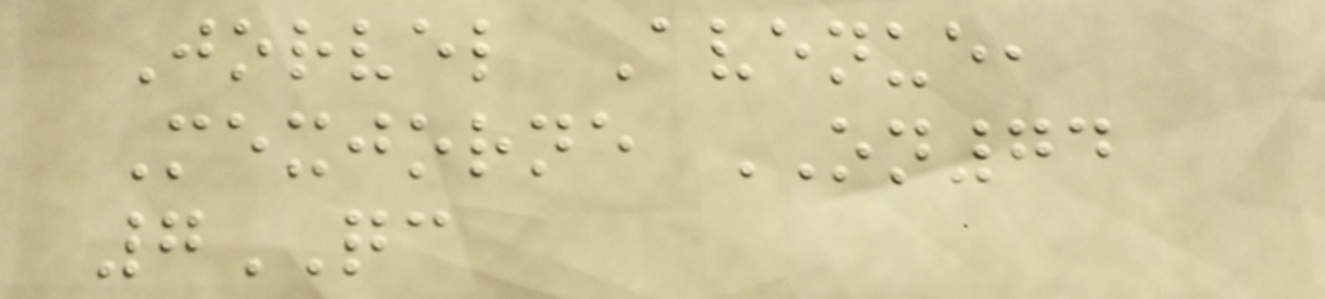Jorvel Avenue,
Mexjorne ON74
7QC
